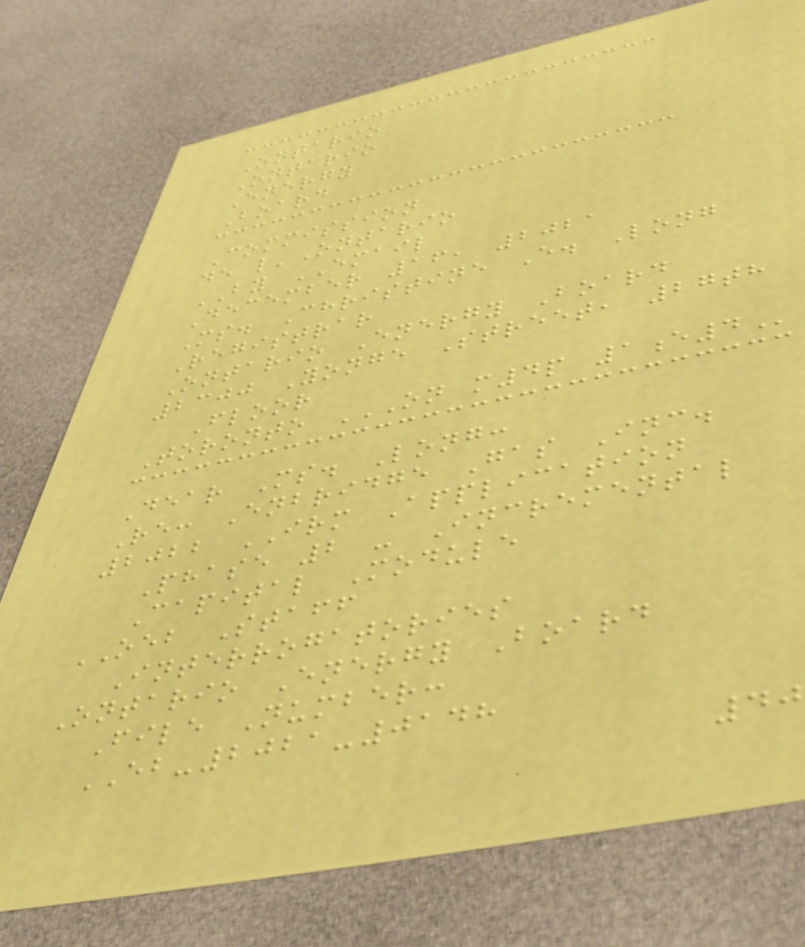Ontario
Ontario
Energy
Board
Commission
de l'Ontario
BY EMAIL
December 16, 2021
Ms. Christine E. Long
Registrar
Ontario Energy Board
2300 Yonge Street, 27th
Floor
Toronto ON M4P 1E4
Dear Ms. Long:
Re: Enbridge Gas Inc.
2022 IRM Application
Phase 2 - Incremental
Capital Module
OEB Staff
Interrogatories
Ontario Energy Board
File Number:
EB-2021-0148
40
